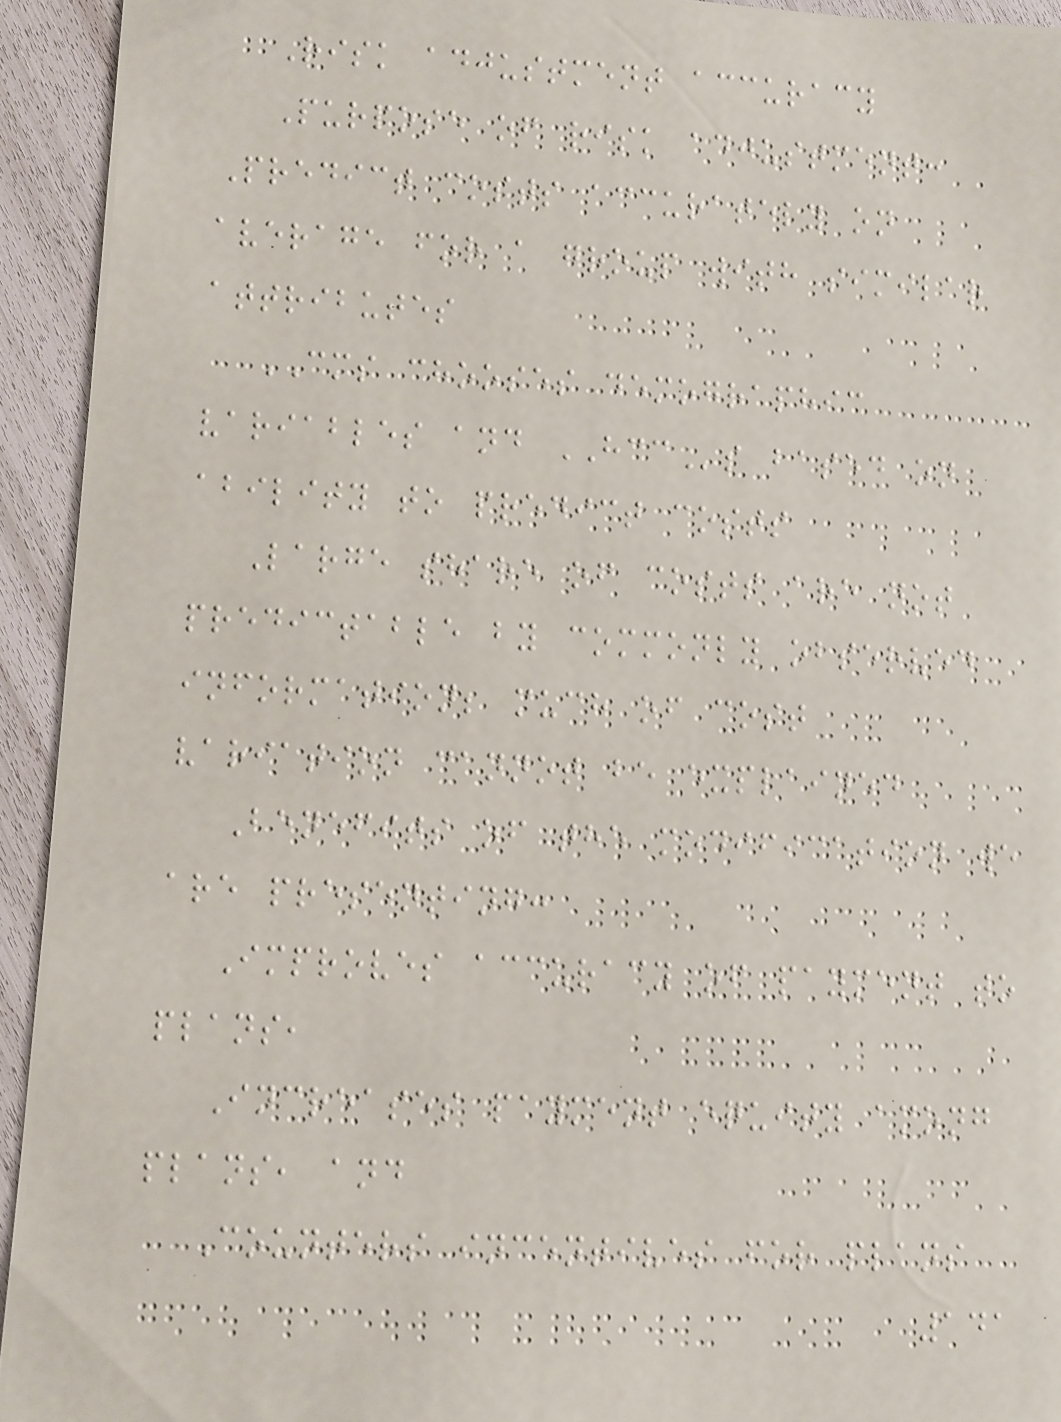Risk adjustment accuracy
Purpose of risk adjustment:
Predict costs accurately on
average for a group with similar
attributes
CMS chooses demographic
variables and HCCs based on
ability to predict costs
Large share of costs are not
predictable by commonly observed
information; much of cost
variation cannot be explained
Benefits of the modification we
are presenting:
Improves accuracy of payment to
plans,
Increases payment equity among
plans, and
Counters incentives for plans
141
